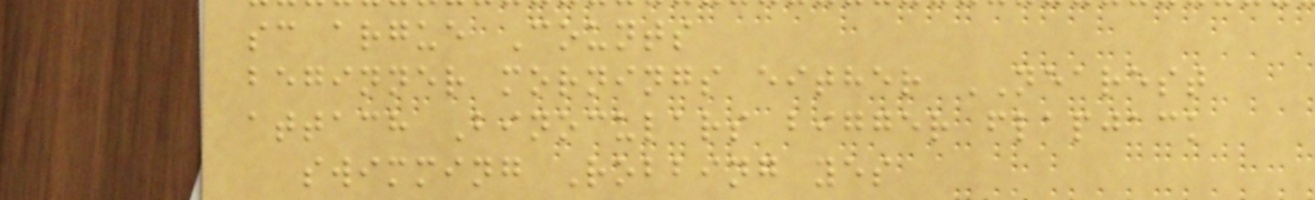sc argue Counts
beginner mornings either NEAREST
attach Binoculars bigger flapjack
swimming Robbing yes
